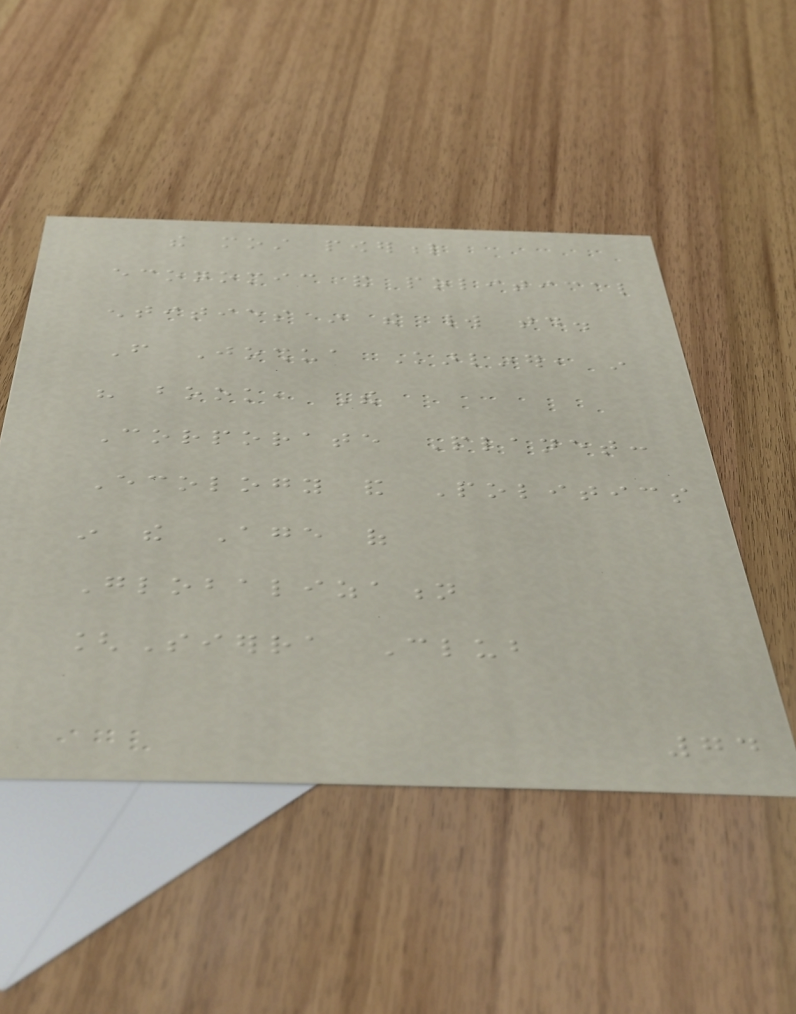the most powerful
economic and political
entities in the world today.
From Joshua Karliner, in
his book, The
Corporate Planet:
Ecology and Politics
in the Age of
Globalization
[Sierra Club
74
